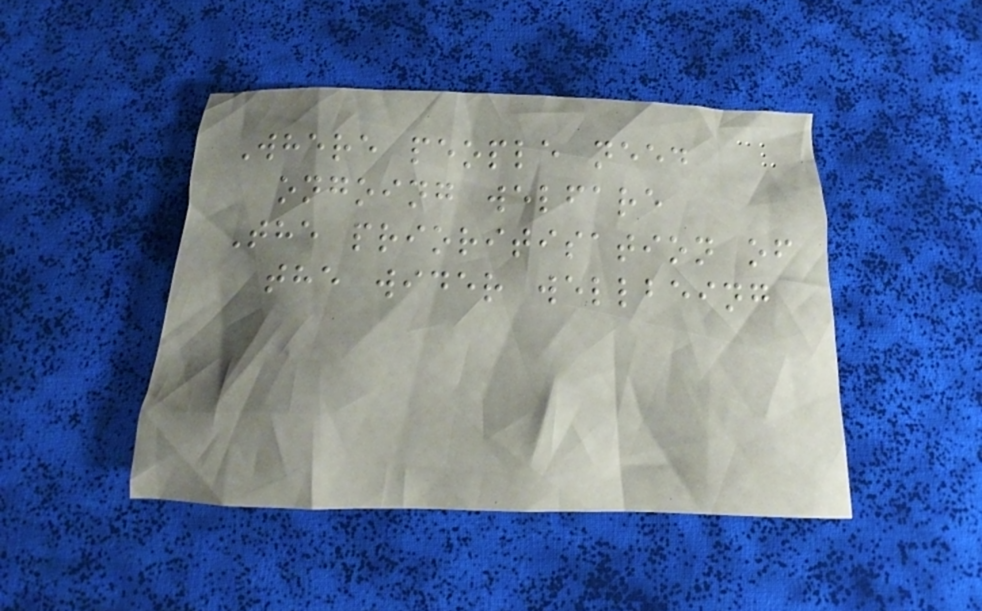Where people need
ongoing welfare
The prioritisation of
the wider wellbeing
